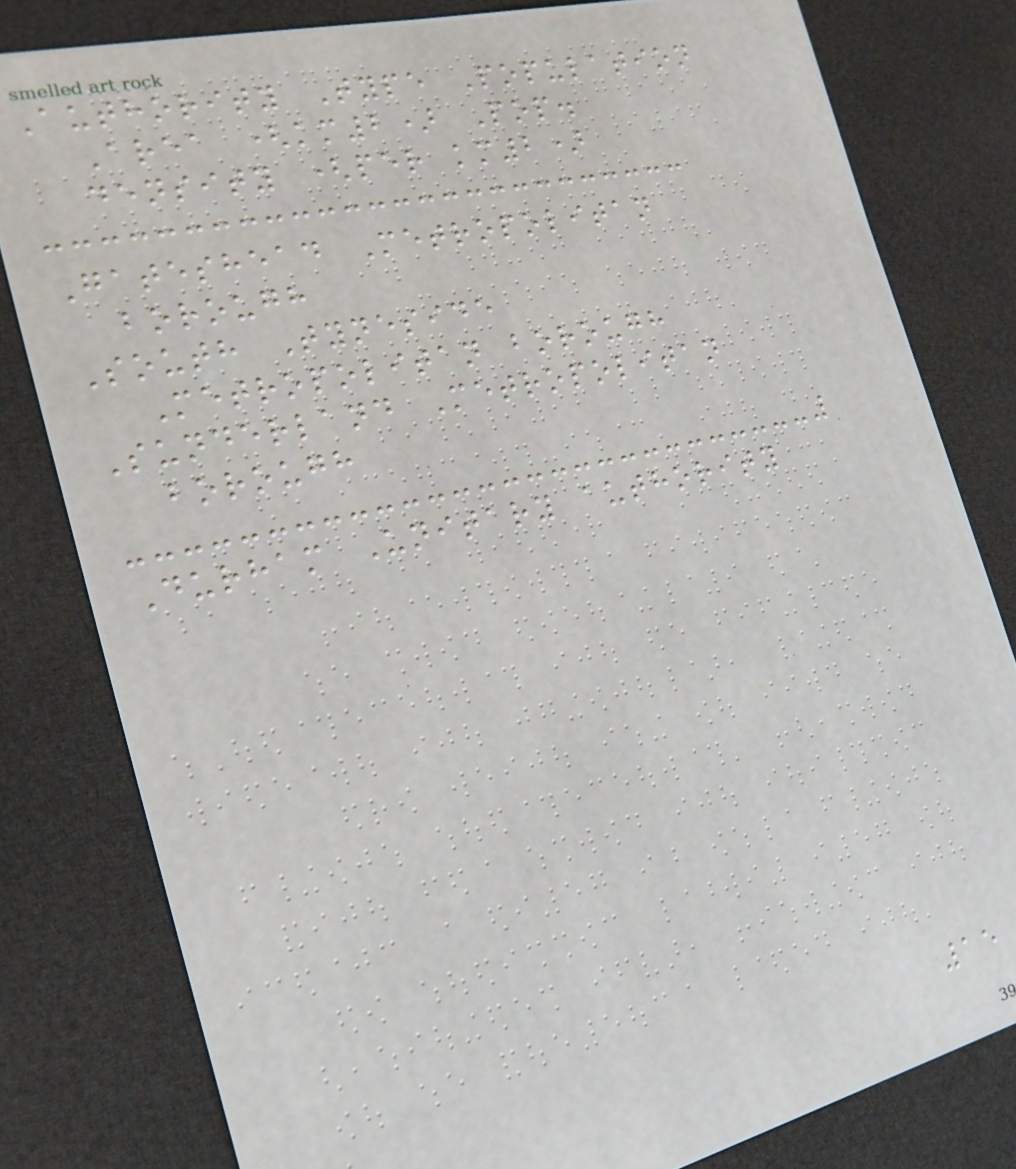Authority Type Population
Area (km2) Pop.
density (per km2)
Gateshead Metropolitan
borough
South Tyneside
Metropolitan borough
Sunderland Metropolitan
borough
Durham Unitary authority
15
